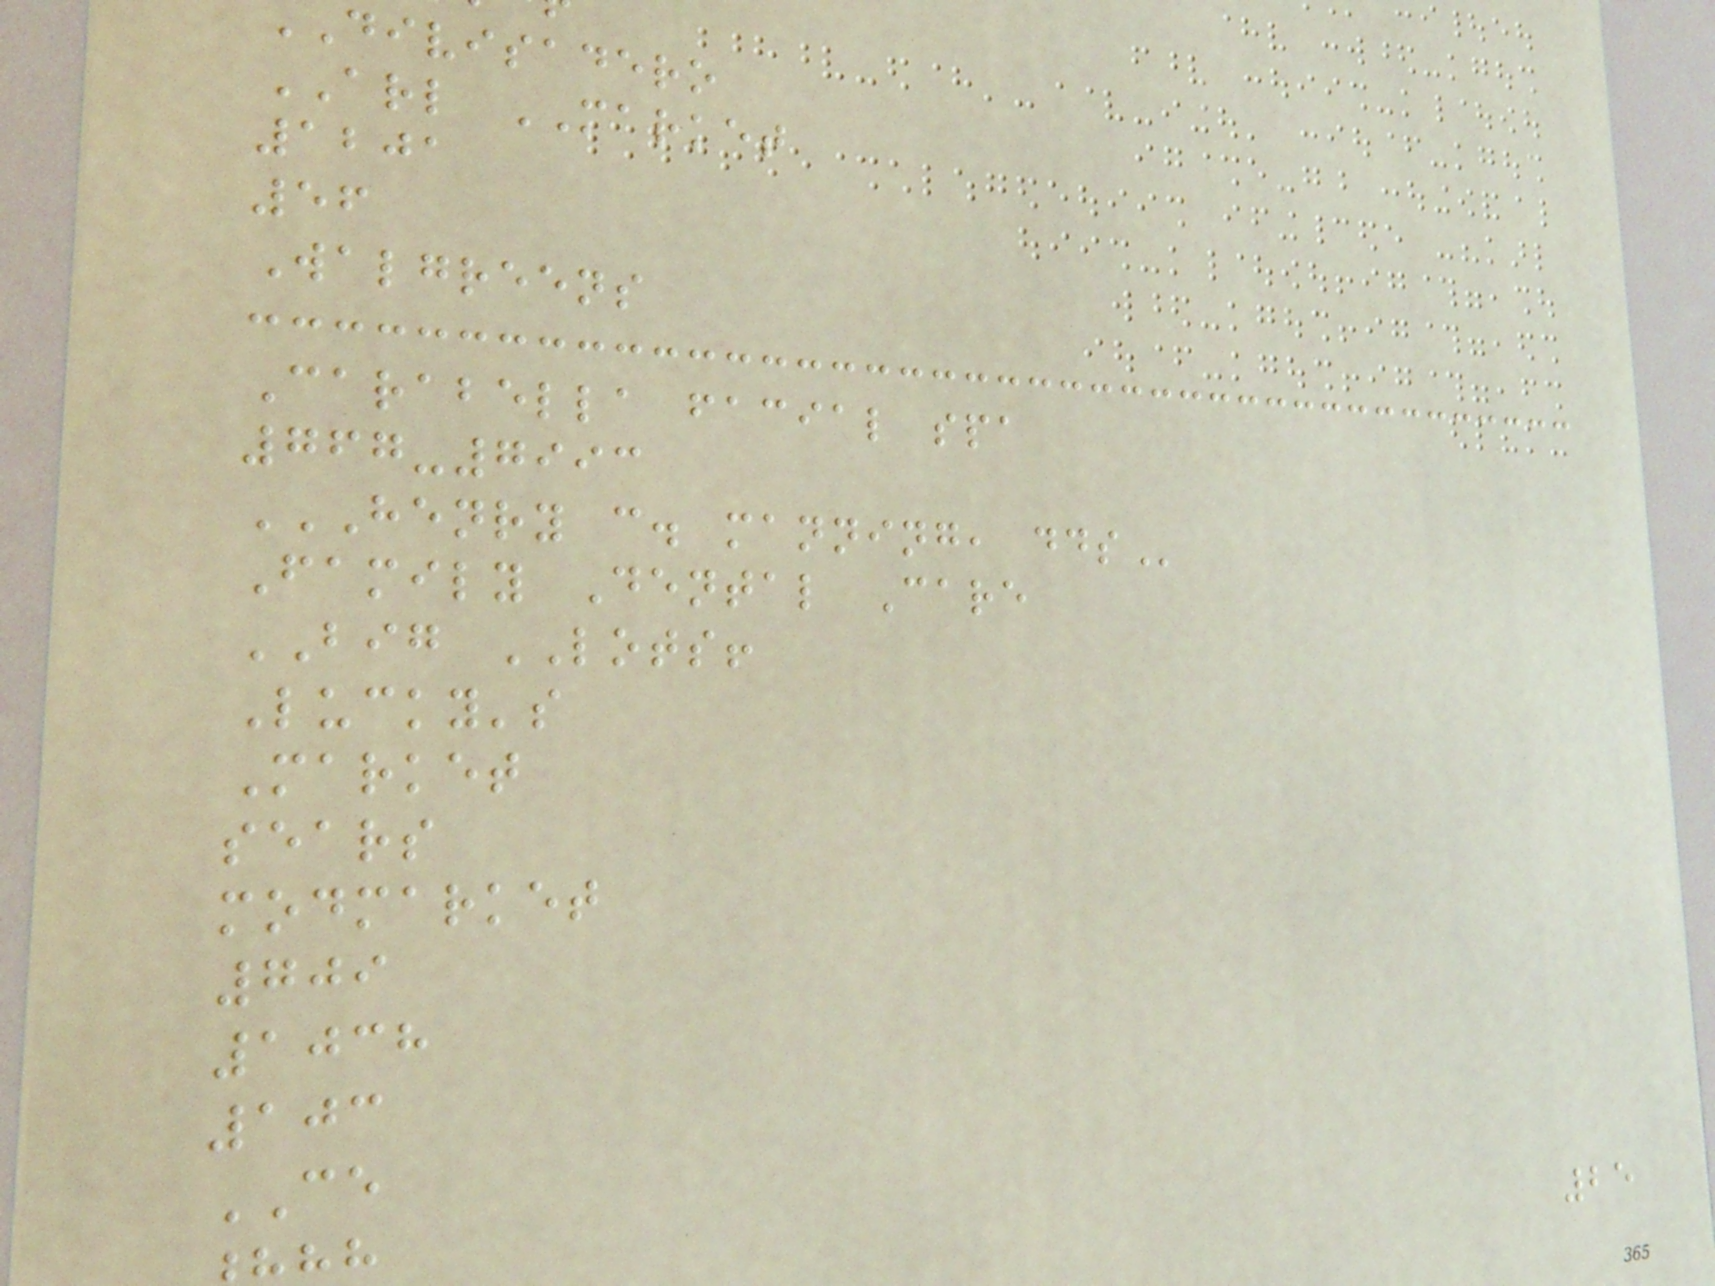divisadero
ARL MARKET
1201
56
Walgreens
Carabella facial spa
767-7993
HENRY C. MANNING, DDS
Family Dental Care
BIG LOTS!
Lucky's
Market
sears
modmarket
709
1038
103
CE
25
